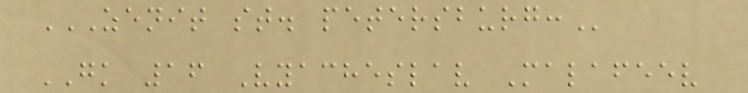ZENIT ST. PETERSBURG:
GK 16 Vyacheslav Malafeev
